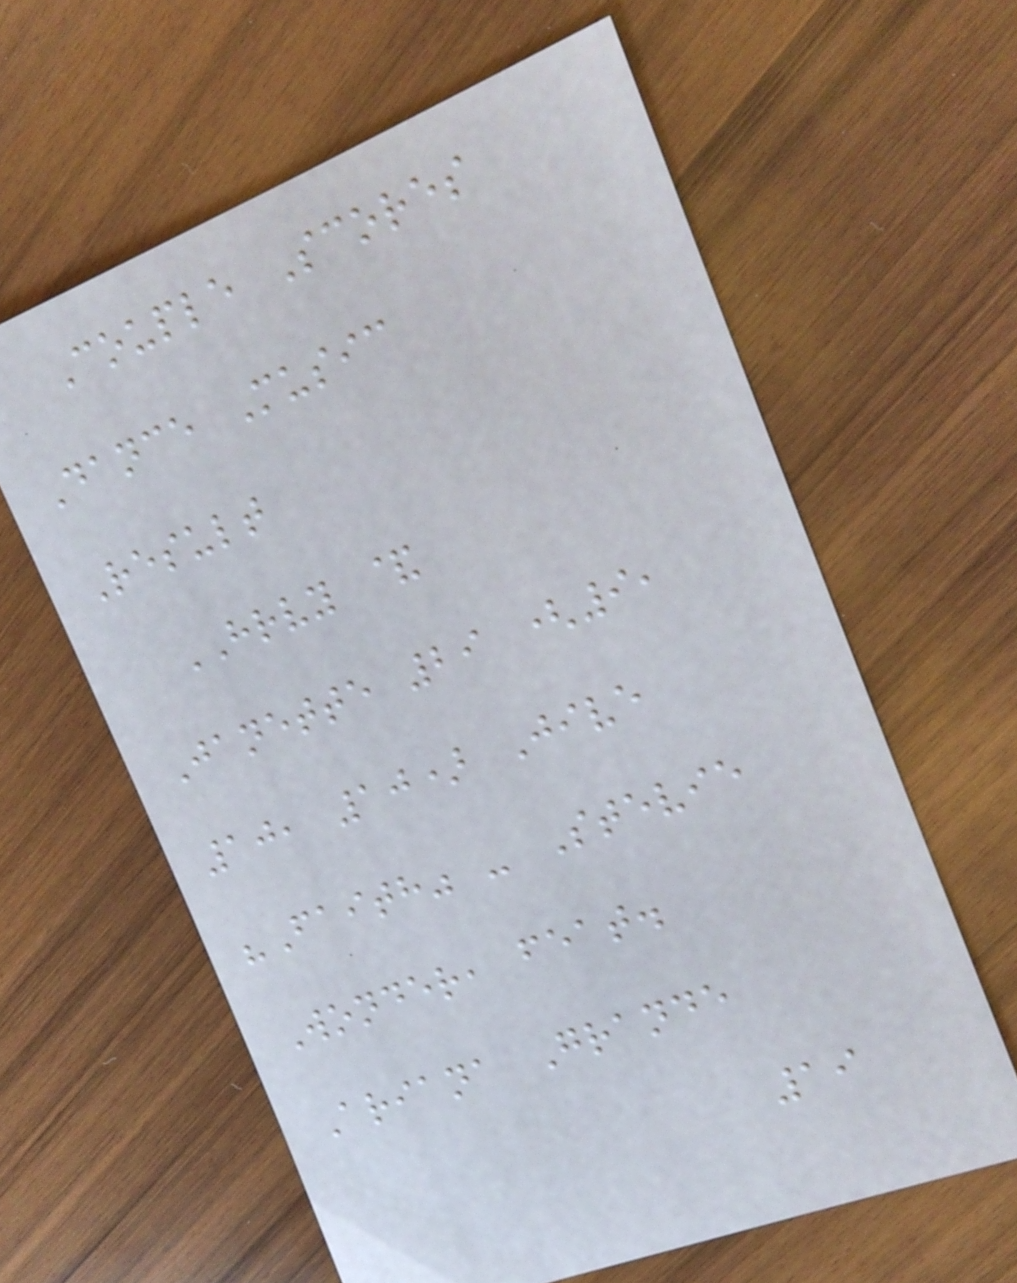Couple Scores
Dance Music
Result
HRVY &
Janette 29 (9,
10, 10) Jive
"Faith" - Stevie
Wonder, feat.
Ariana Grande
19
